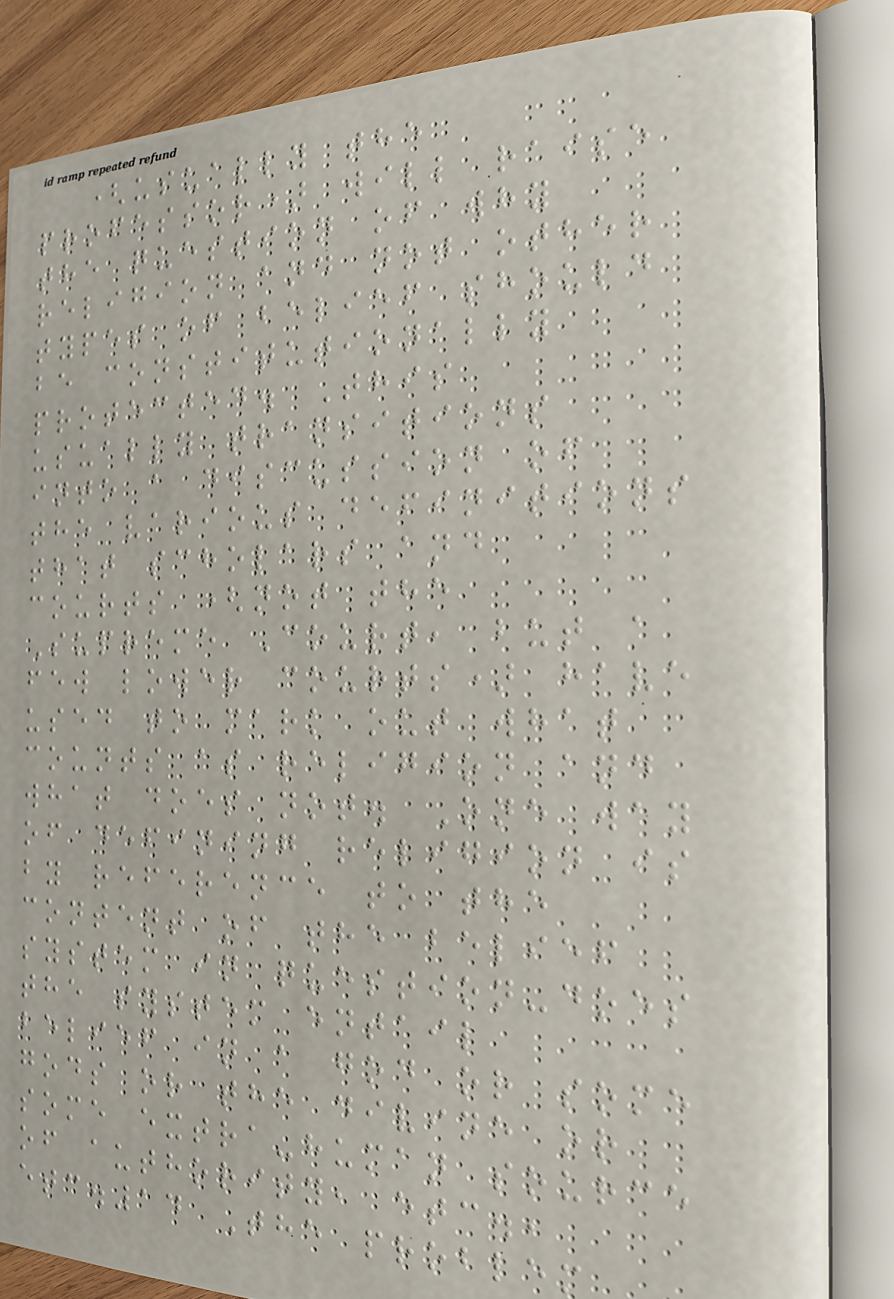(usually the
professor) will raise
the question of why
religion and not other
types of belief should
be constitutionally
protected. This
usually transitions
into a discussion of
the various definitions
that scholars and
courts (not the
Supreme Court, but a
few lower courts) have
used to mark out what
counts as religion and
what does not. One way
of defining religion is
by reference to the
content of the belief
system in question-does
the system entail
belief in a god or some
gods or the divine or
some extra-human source
of authority, etc.,
etc.14 The problem
